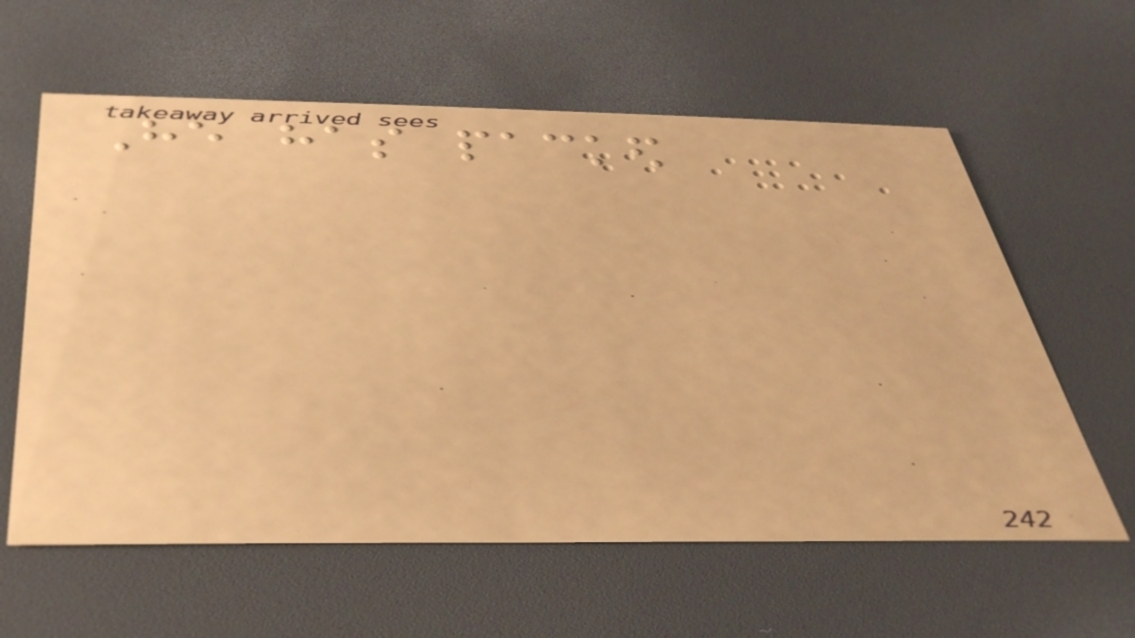He has packed
